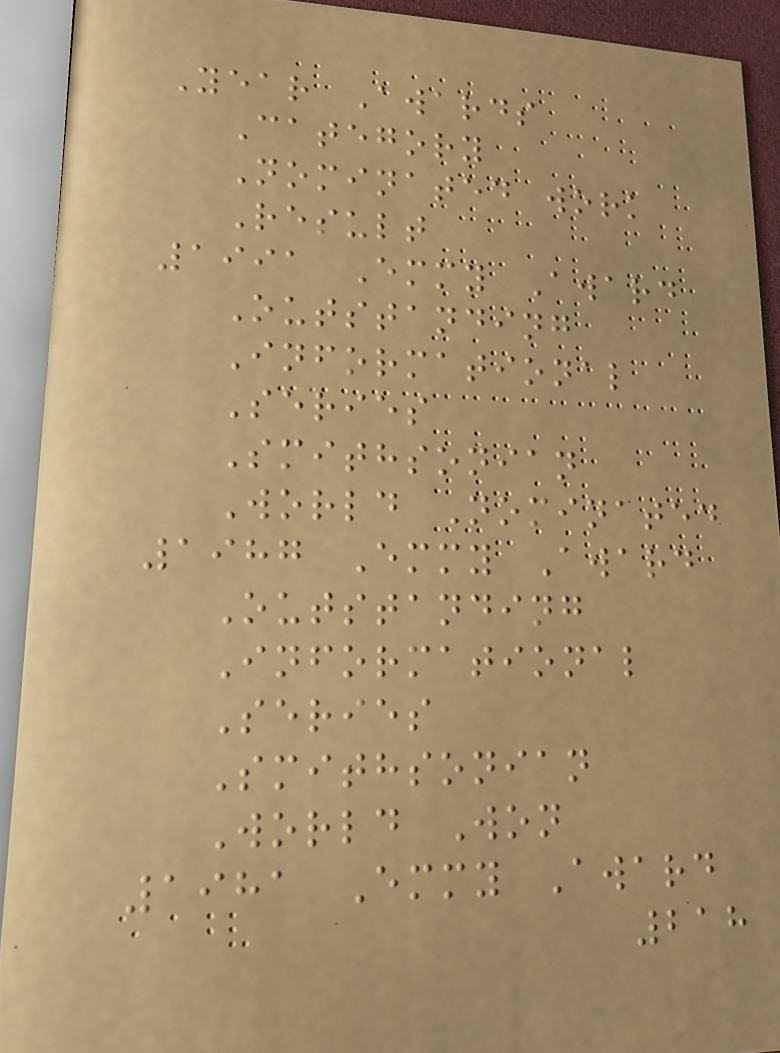Year Awards
Category
Nominated work
Result
1991 Emmy Award
Outstanding
Informational
Series
Smithsonian
World Nominated
1987 Emmy Award
Outstanding
Informational
Series
Smithsonian
World Won
1981 Emmy Award
218
